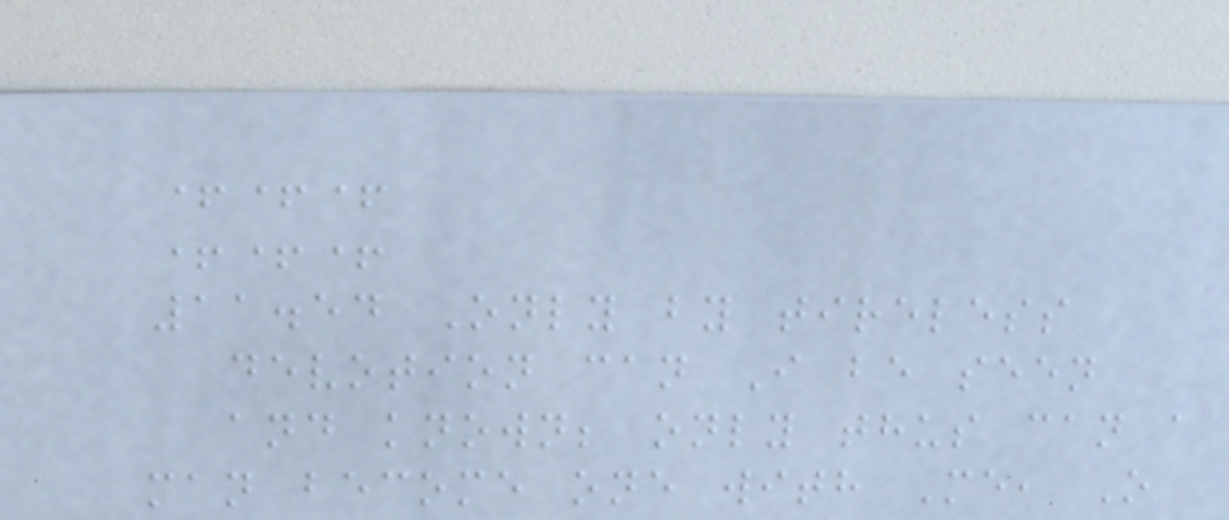+++
+++
11.54 Only by tireless
devotion can I be seen
and known; only thus can a
man become one with Me, O
